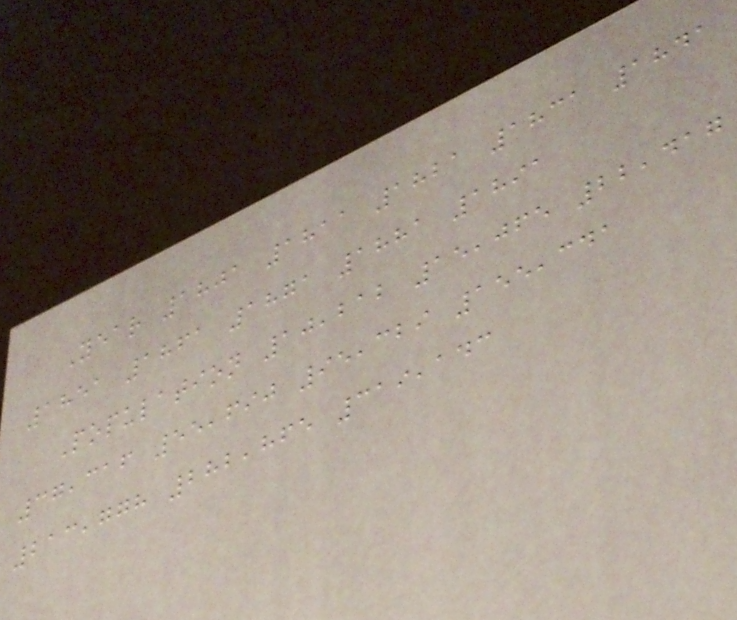Year 1801 1811 1821 1831 1841
1851 1861 1871 1881 1891
Population 10,212 15,065 22,417
37,316 55,690 95,329 155,341
213,778 282,865 319,143
